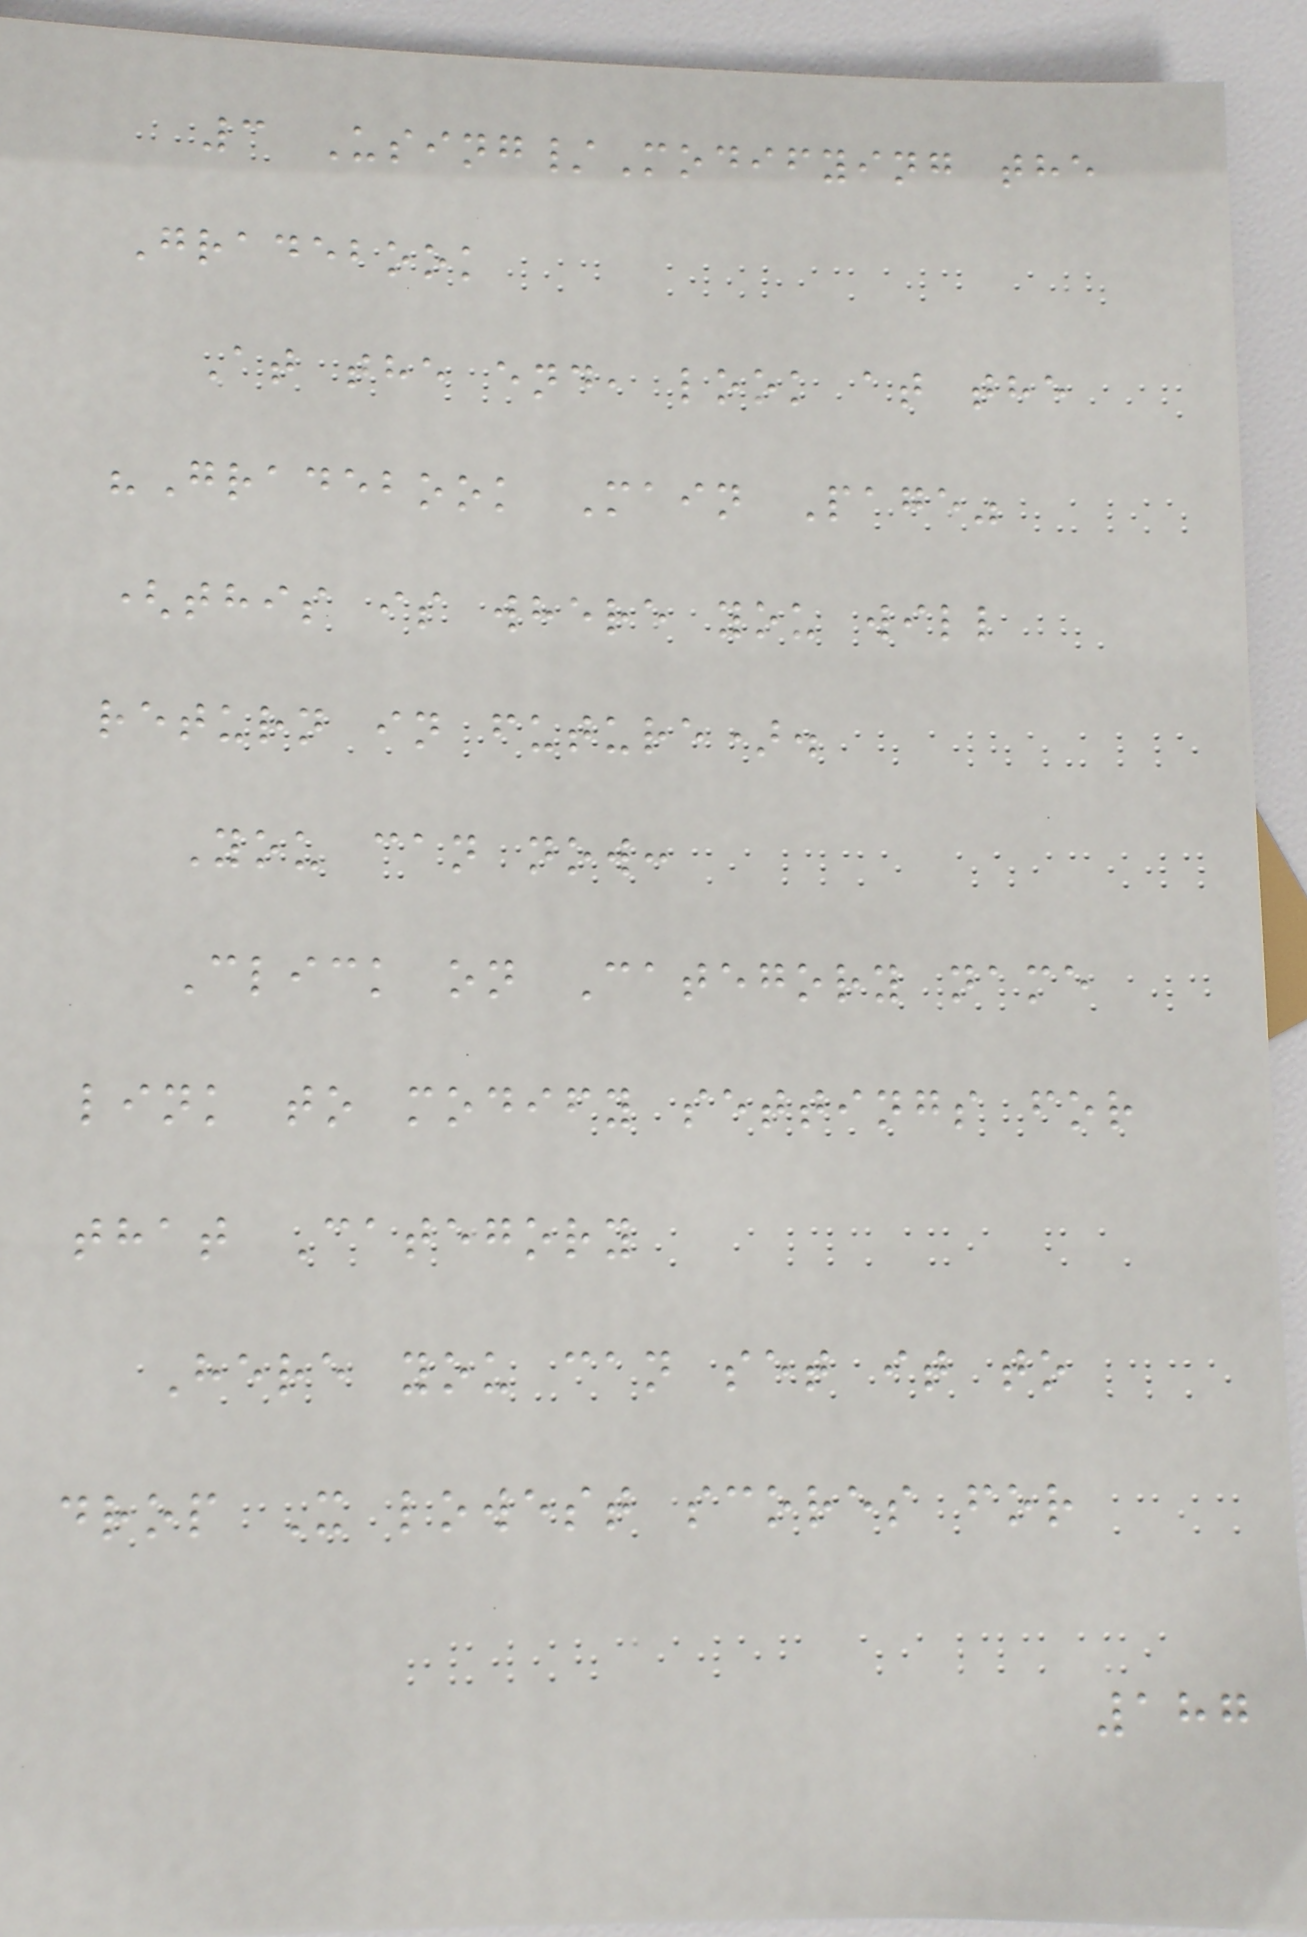3 Using/Modifying the
Gradebook
At the end, look at the
"Gradebook Main Page"
(this is where you will
return in future).
You can now:
Click on Category name
link to modify settings for
that Category
Here you can set it to
drop X lowest scores for
187
